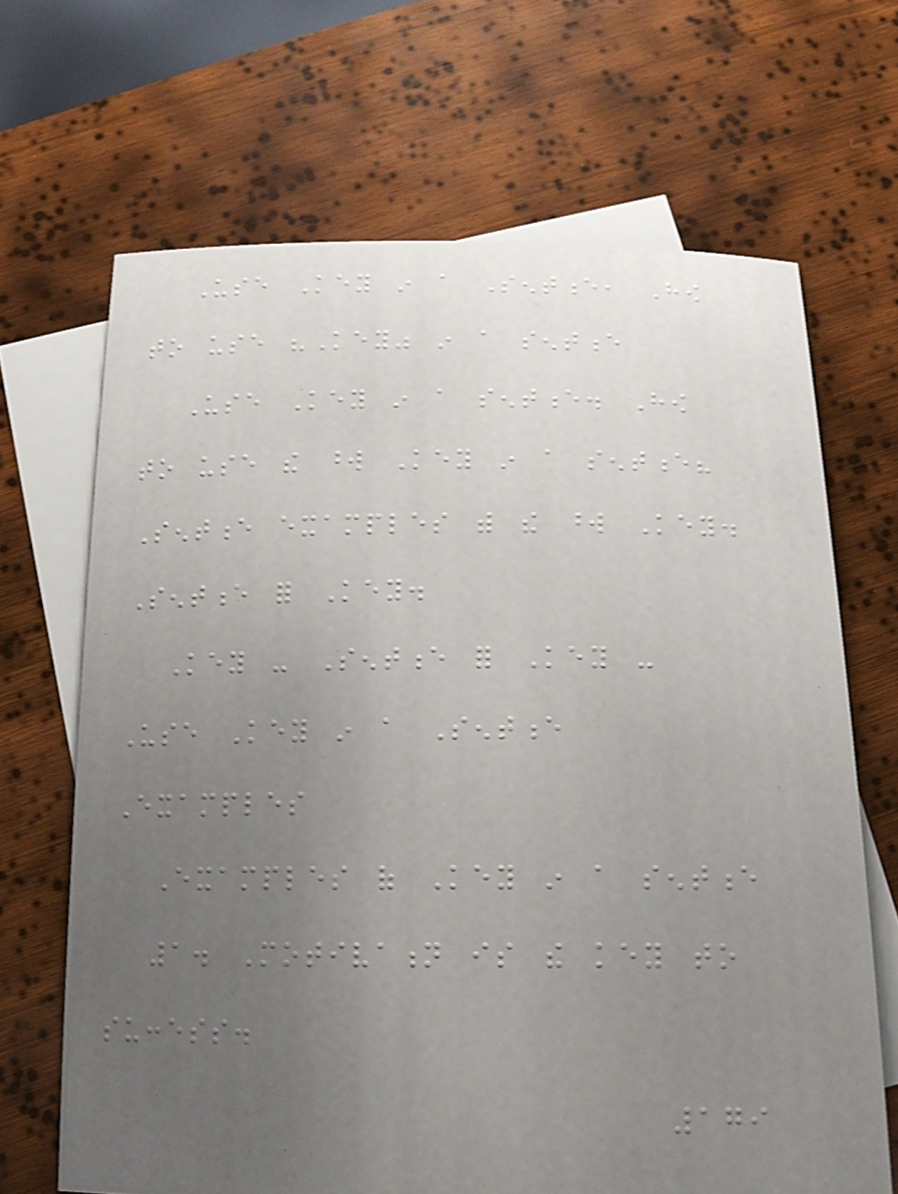Use Key in a Sentence, How
to use "Key" in a sentence
Use Key in a sentence. How
to use the word Key in a sentence?
Sentence examples with the word Key.
Sentence for Key.
Key - Sentence for Key -
Use Key in a Sentence
Examples
Examples of Key in a sentence
1. Motivation is the key to
success.
179
